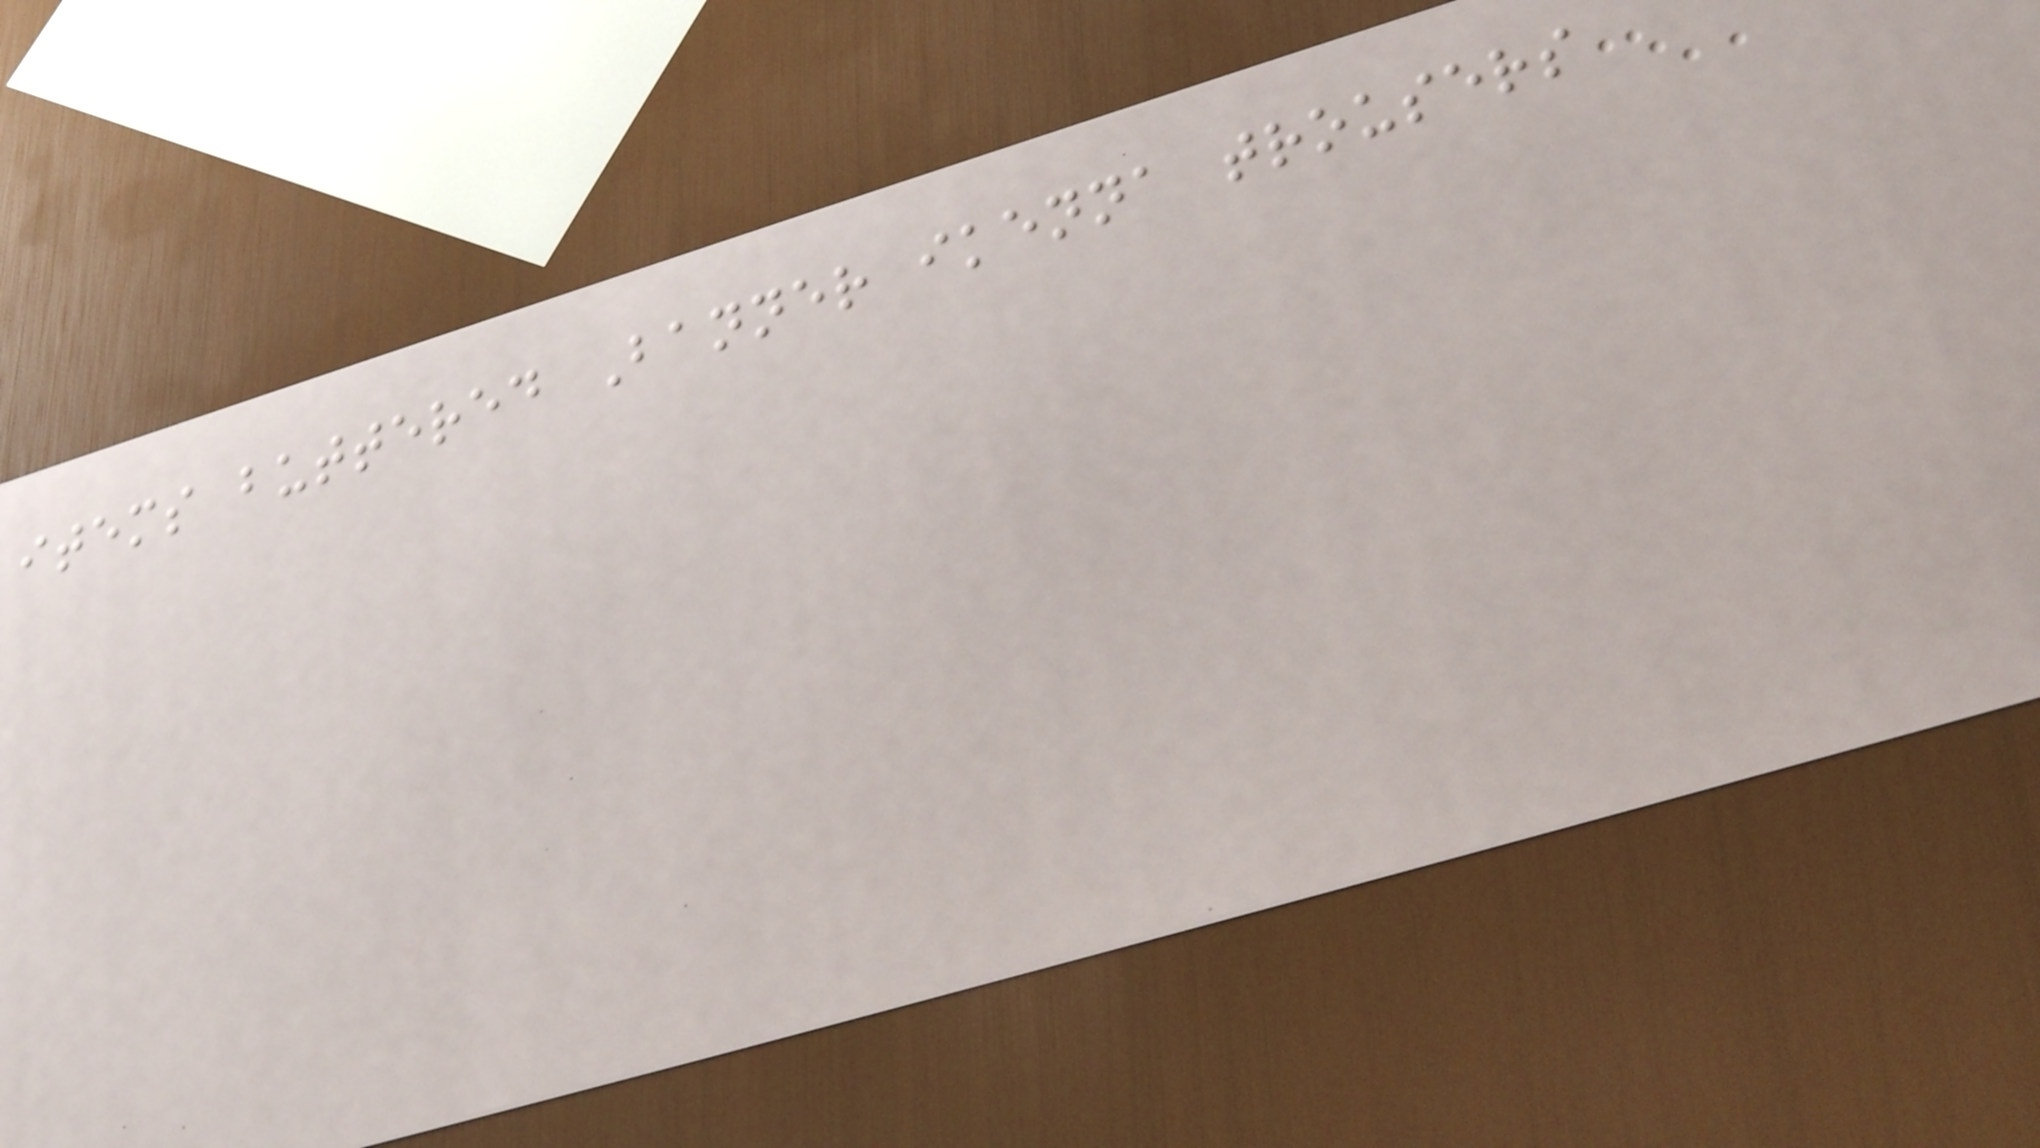items buttered Banner ikenna trousers
